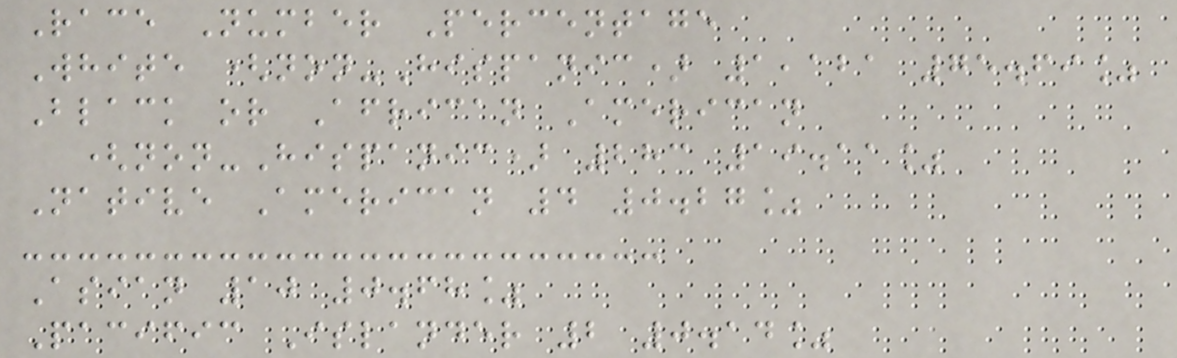Race Number Percentage
White (non-Hispanic) 1,121 75.69%
Black or African American
(non-Hispanic) 283 19.11%
Native American 4 0.27%
Asian 10 0.68%
Pacific Islander 2 0.14%
